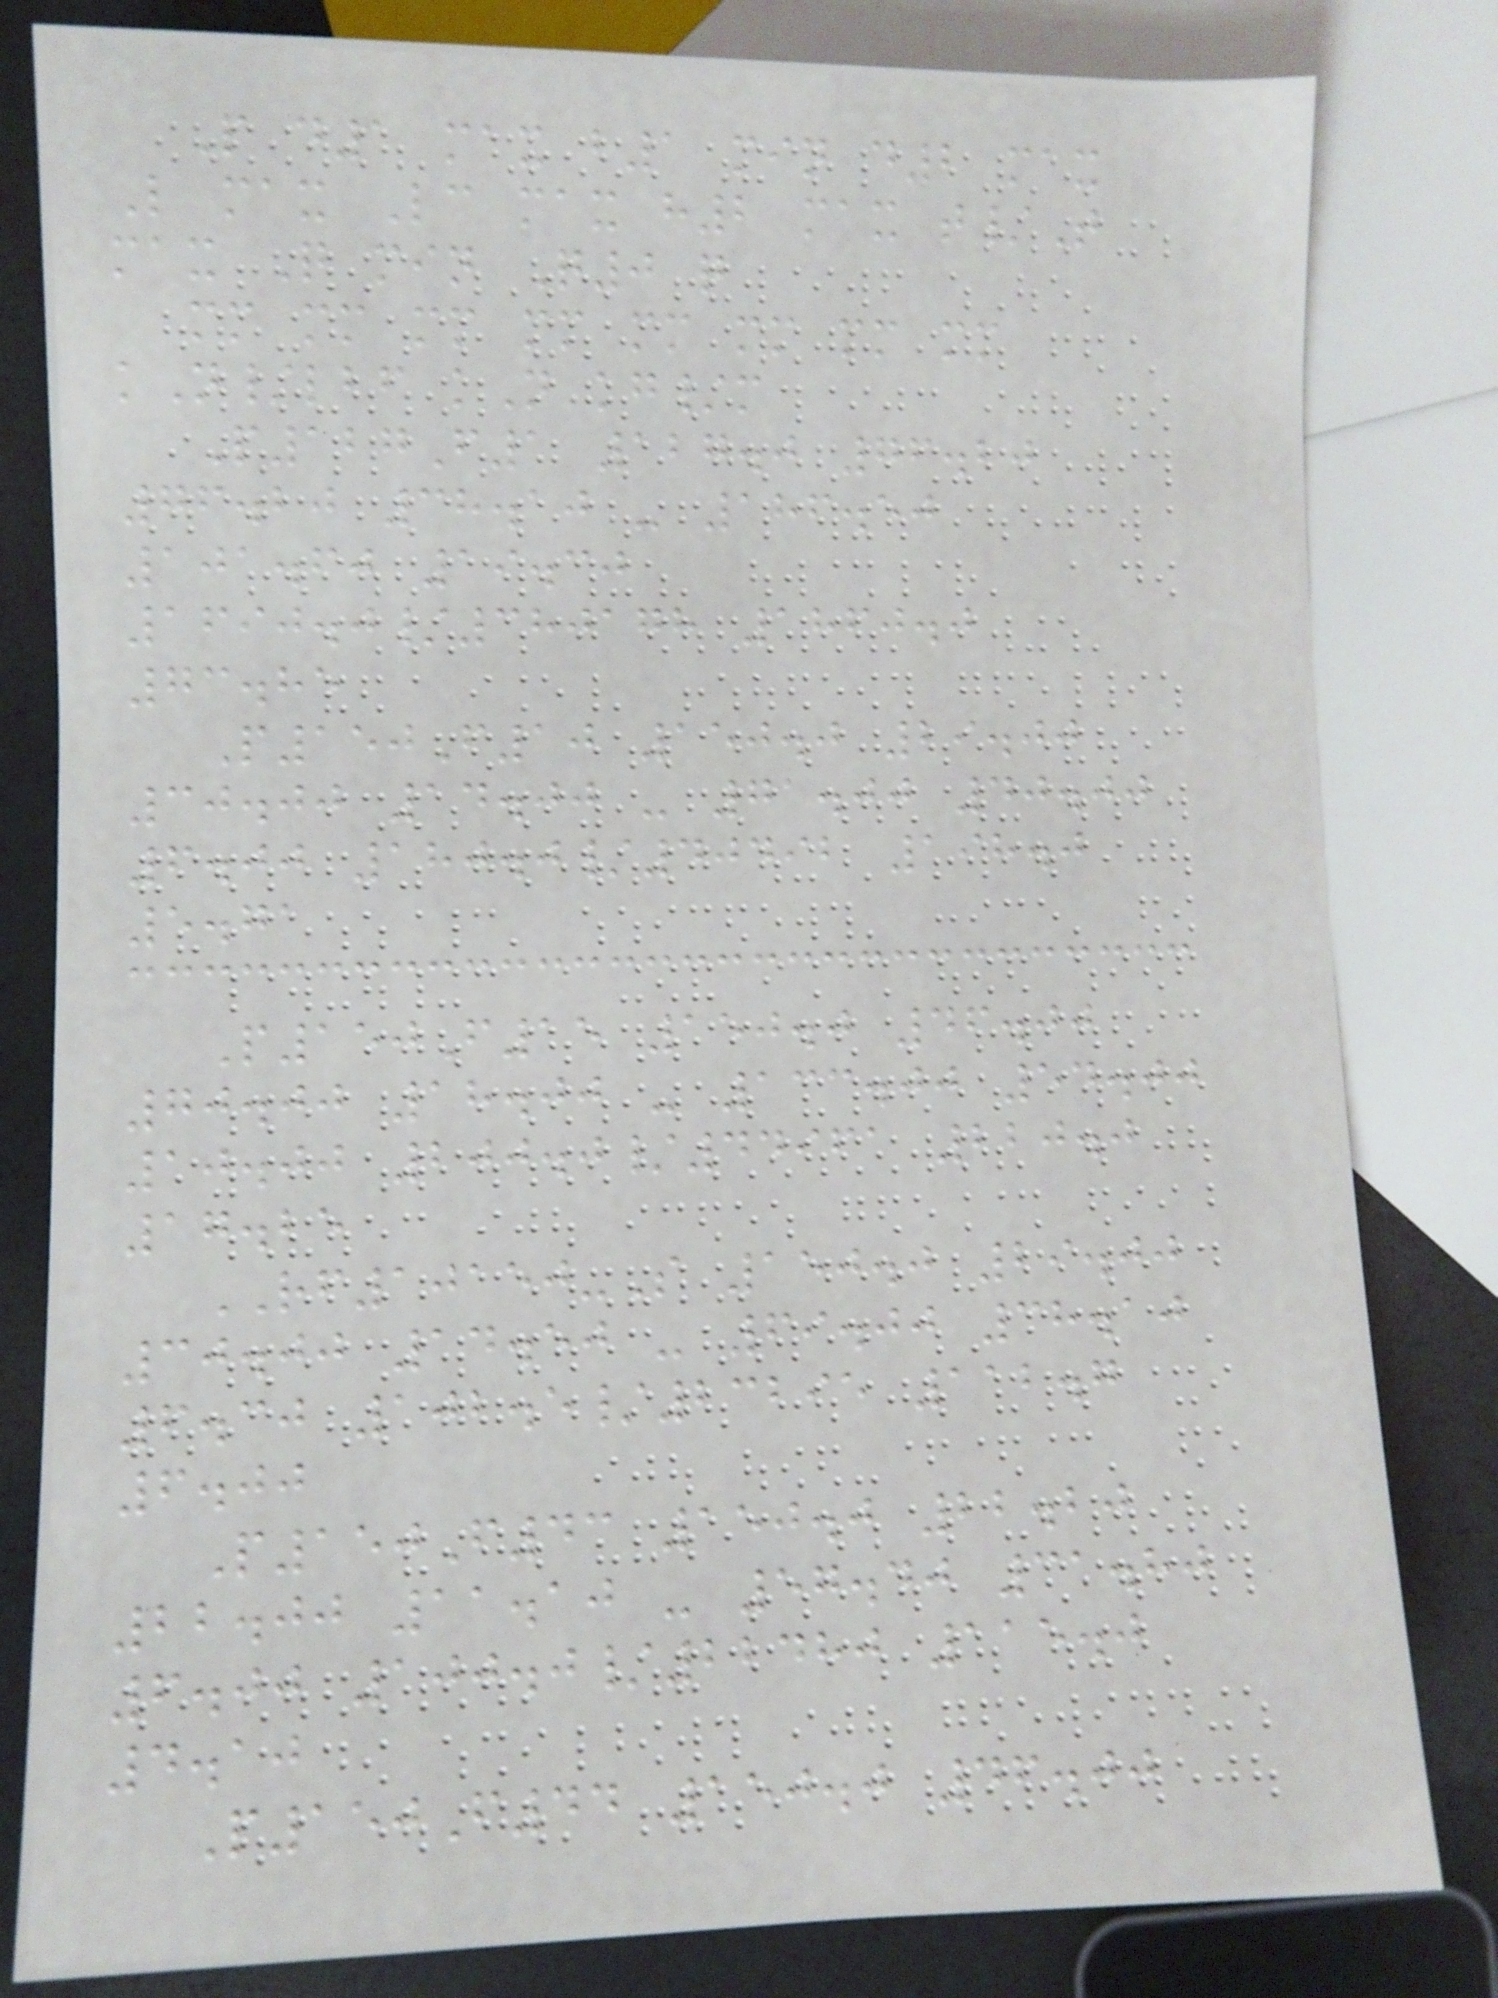P d1 max b1 min d2 max
L max Lc max h2 max t/T
max Q min Q0 q
mm mm mm mm mm mm mm mm
kN/lbf kN kg/m
P127F1 127.0 76.20
76.20 38.10 - 186.50
101.60 19.30
1690.0/380178 1860.0
73.85
P150F10 150.0 29.00
30.00 14.00 - 71.00 40.00
6.00 180.0/40492 198.0
5.71
P150F15 150.0 46.00
70.00 18.00 - 133.00 54.00
10.00 200.0/44961 220.0
17.25
RF10150-S 150.0 29.00
30.00 14.50 - 69.00 38.10
6.30 102.5/23295 112.7
6.00
P150F43 150.0 22.20
22.00 11.10 - 57.40 31.80
6.00 100.0/22480 115.0
4.10
P150F44 150.0 46.00
